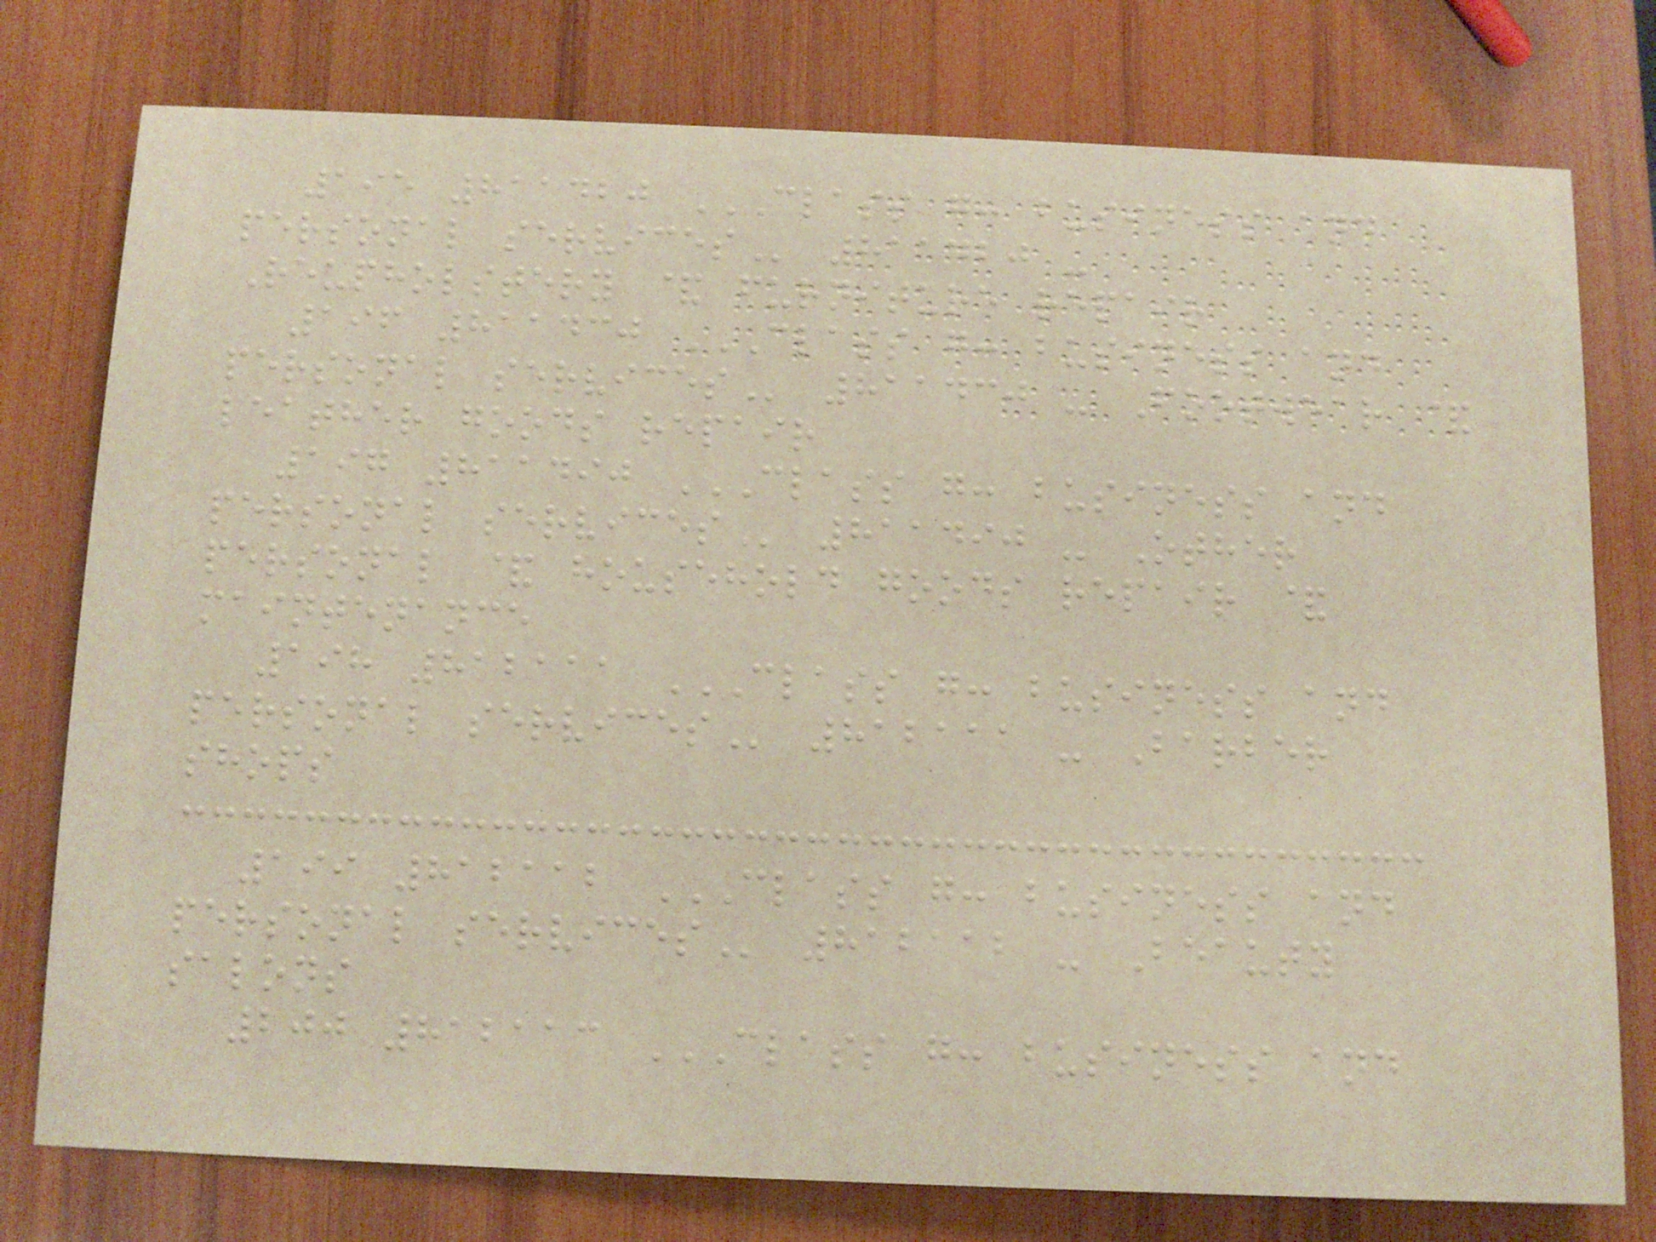195 811420 CLASS G: BUSINESS AND
PERSONAL SERVICES 811420 -
Reupholstery & furniture repair
196 811430 CLASS G: BUSINESS AND
PERSONAL SERVICES 811430 - Footwear &
leather goods repair
197 811490 CLASS G: BUSINESS AND
PERSONAL SERVICES 811490 - Other
personal & household goods repair &
maintenance
198 812111 CLASS G: BUSINESS AND
PERSONAL SERVICES 812111 - Barber
shops
199 812112 CLASS G: BUSINESS AND
PERSONAL SERVICES 812112 - Beauty
salons
200 812113 CLASS G: BUSINESS AND
